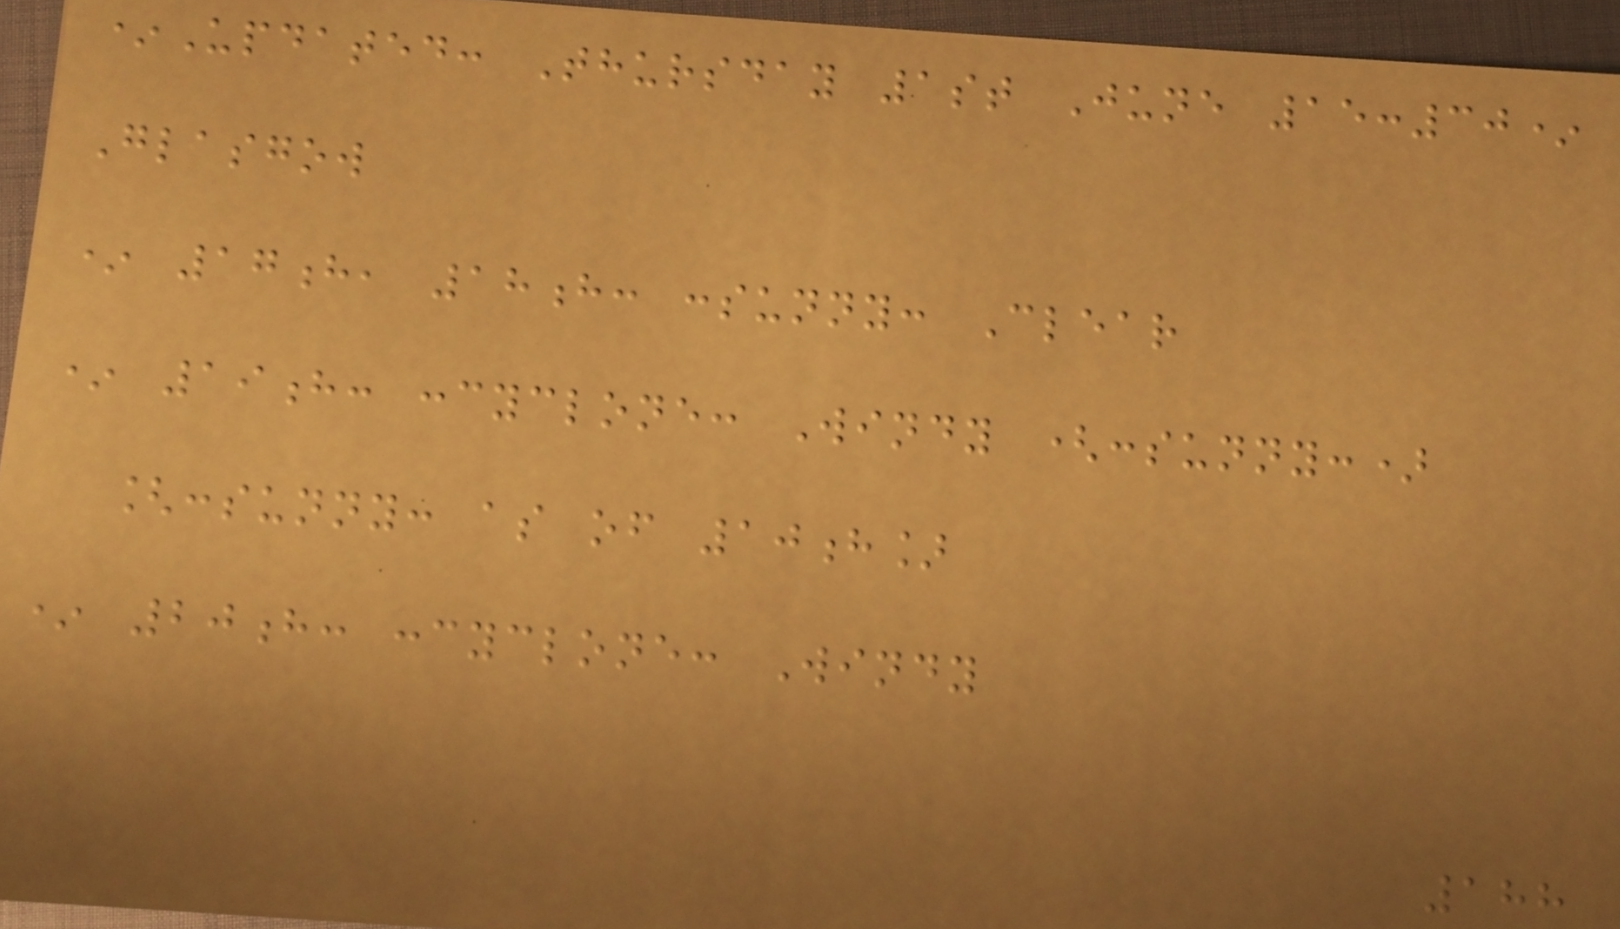*Updated: Thursday 1st June 15:30*
Glasgow
* 17h, 18h: :sunny: Clear
* 19h: :cyclone: Windy (:sunny:)
[:sunny: as of 10h]
* 20h: :cyclone: Windy
188
